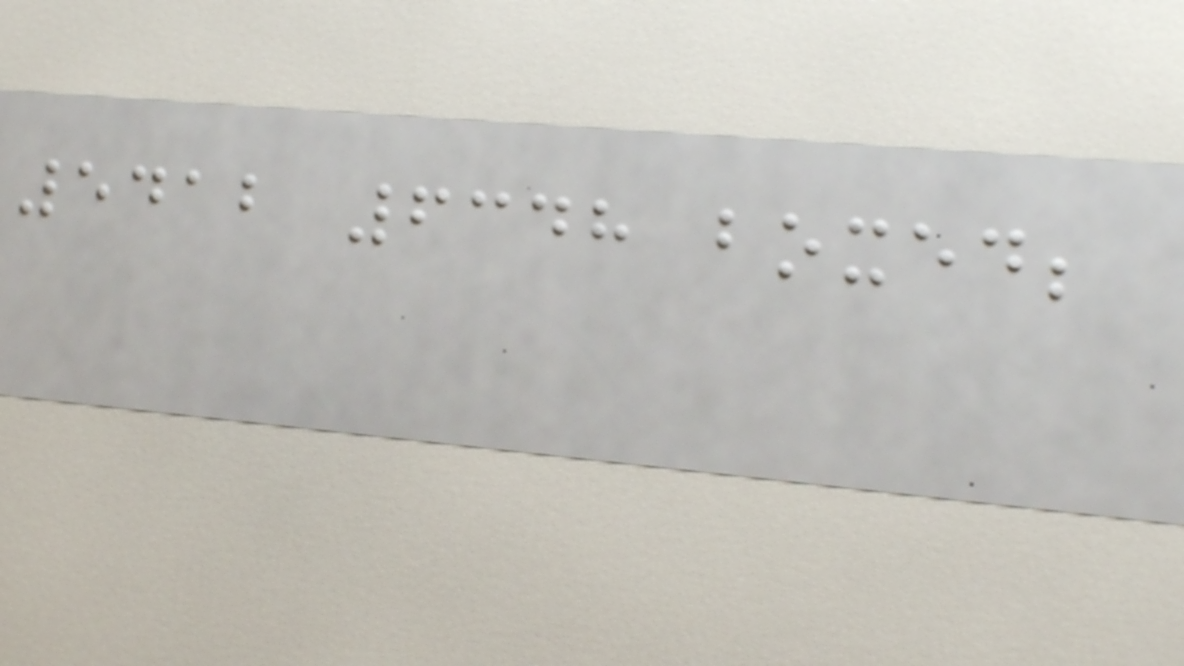5412 6348 boxed;
